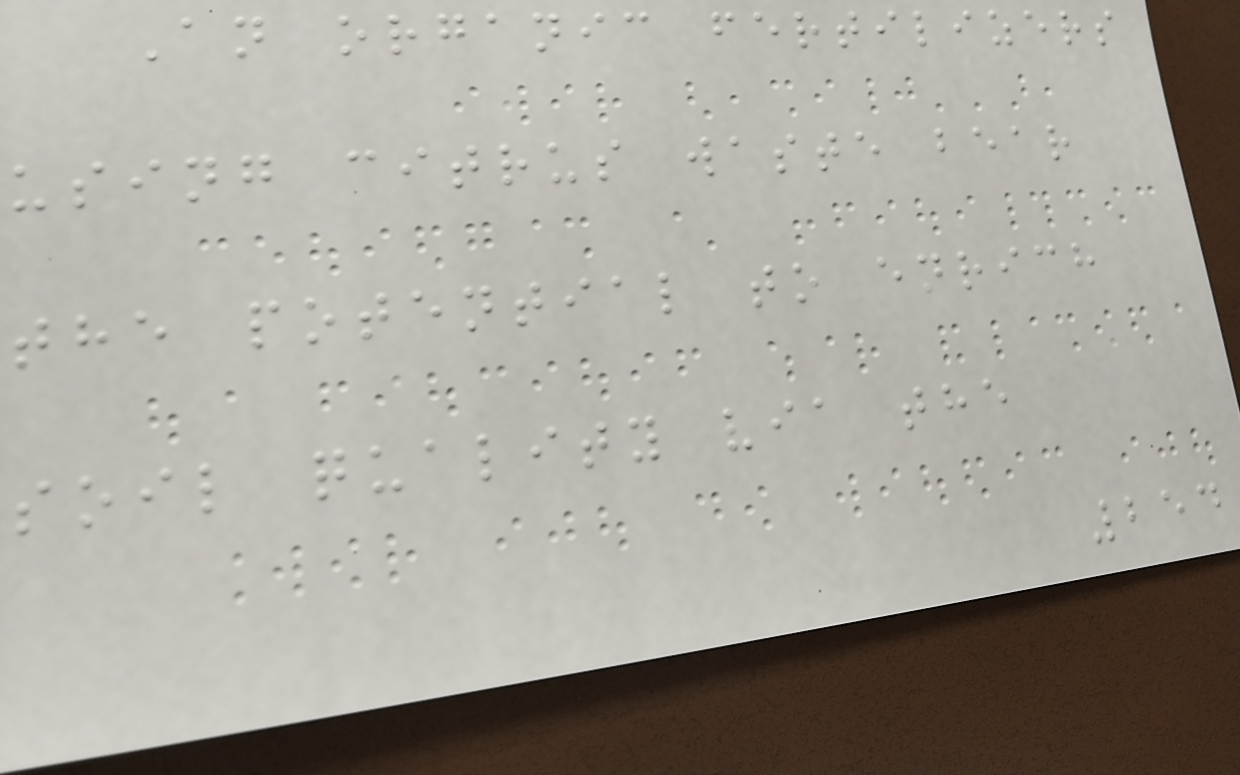An organic fertilizers
using citrus waste bear
the potential to enrich
soil quality via the
254
